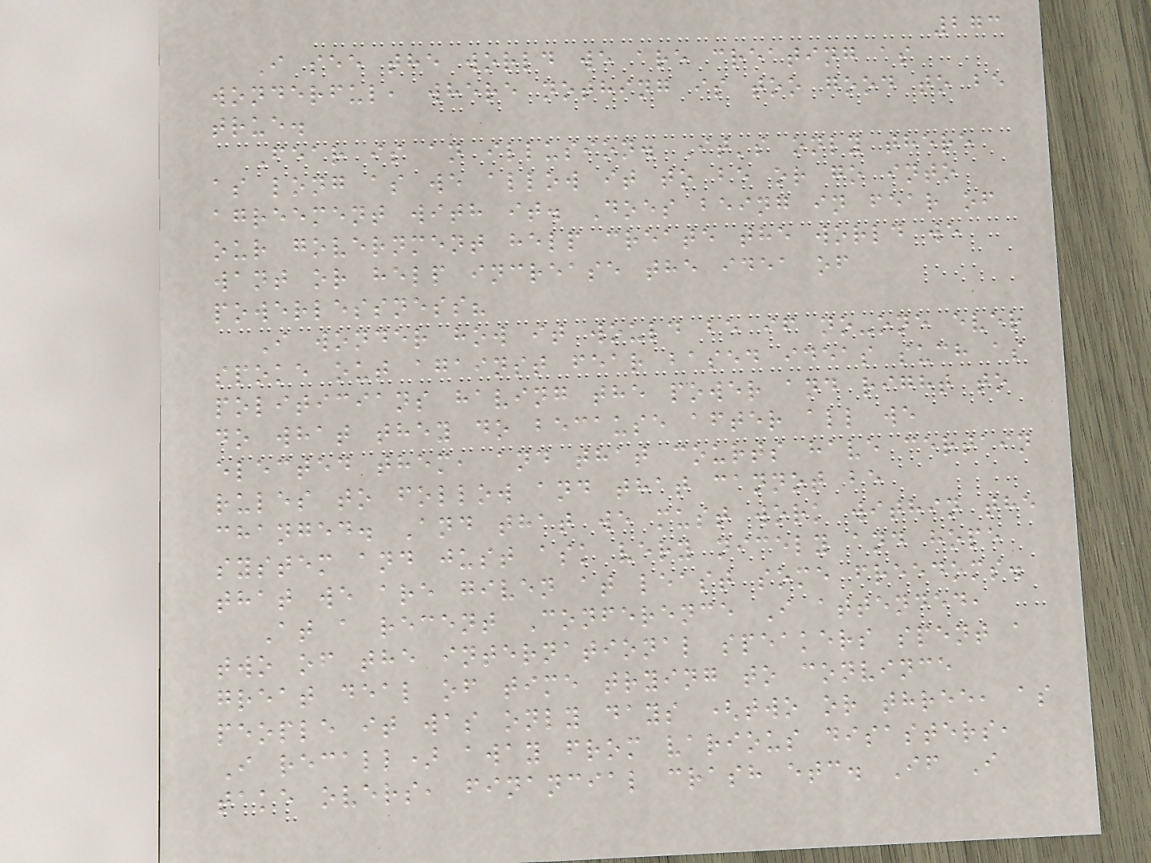273
I see the world we are creating as
wonderful, where nothing is too good to be
true.
Fear is an illusion. It's only there
as long as we allow it to be or go into
agreement with it. Does being in fear of
our government help create the world we
want or help increase the idea of
powerlessness?
I wonder how it would be if no-one ever
spoke out against fear based ideas such as
politicians having the power and right to
do what they do because after all we
elected them, and that courts have certain
rules to follow and that cannot be
changed. And that we must work within the
system and just ask very nicely and hope
that we are given at least some freedoms.
At a recent Conference I attended,
two of the international speakers spent a
great deal of time trying to convince
people it was only days (two or three, as
I recall) away from various disasters,
take overs, financial crash etc. If I
